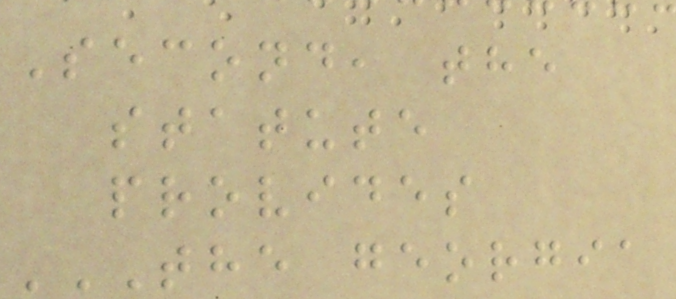Second, the
statute
provides
THE GEORGIA
